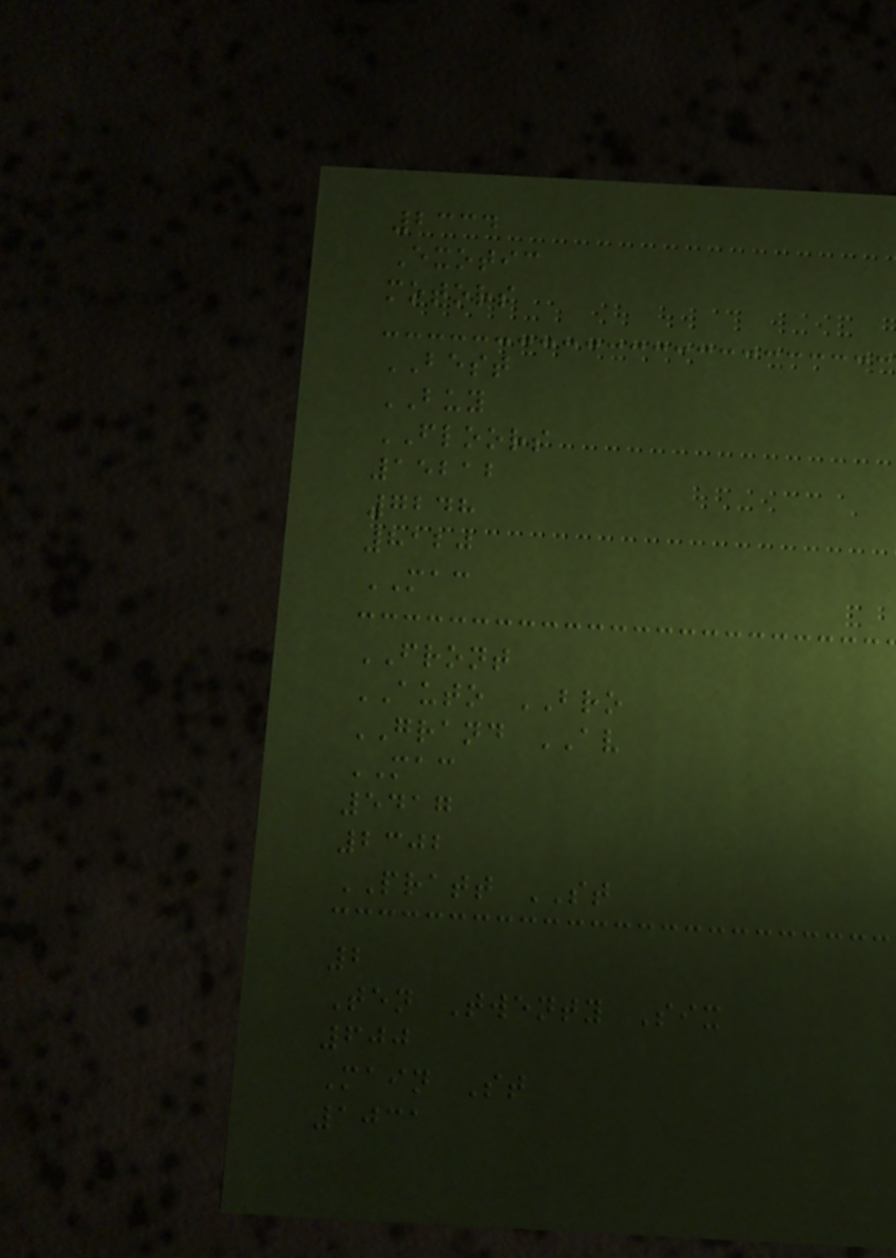2334
Exotic
motors
BEST
BUY
FLOORS
15212
7248
8120
MAC
FRONT
AUTO BRO
GRAND AV
MAC
5417
2302
PRATT ST
2
Ten Twenty Six
600
Main St
1031
